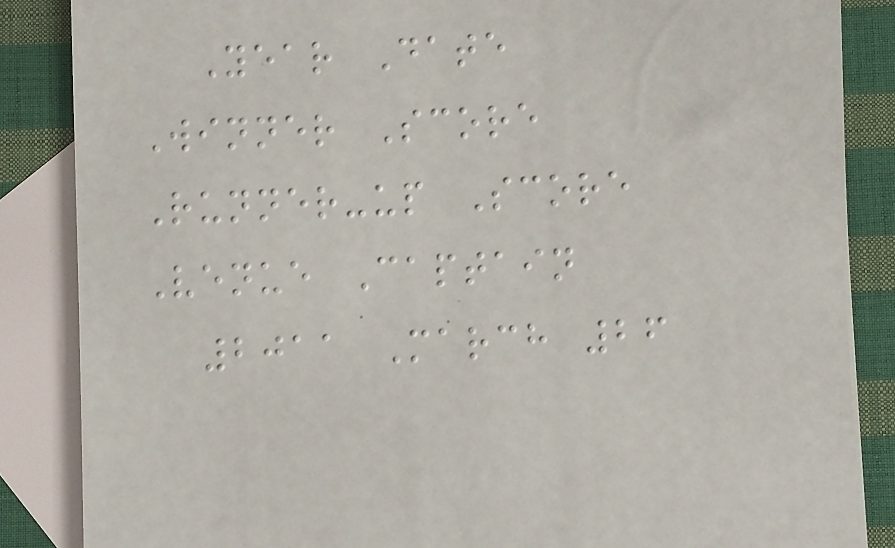Year Date
Winner Score
Runner-up Score
Venue Captain
2011 March 26
